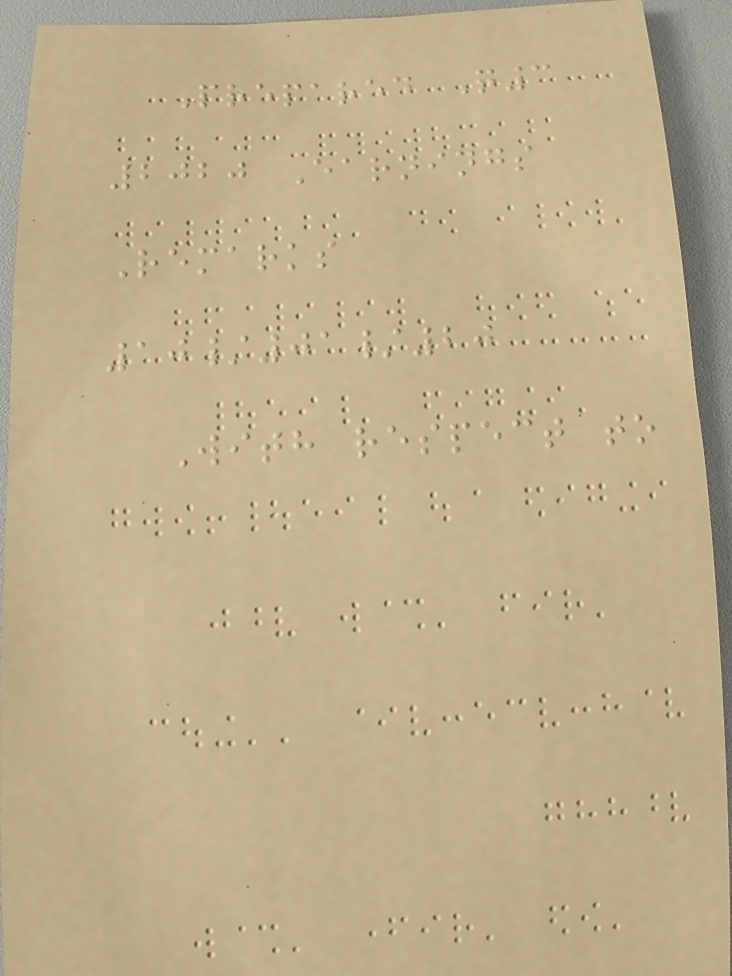Prepared Q3
2020 Earnings
Remarks
10/01/20
With respect to
